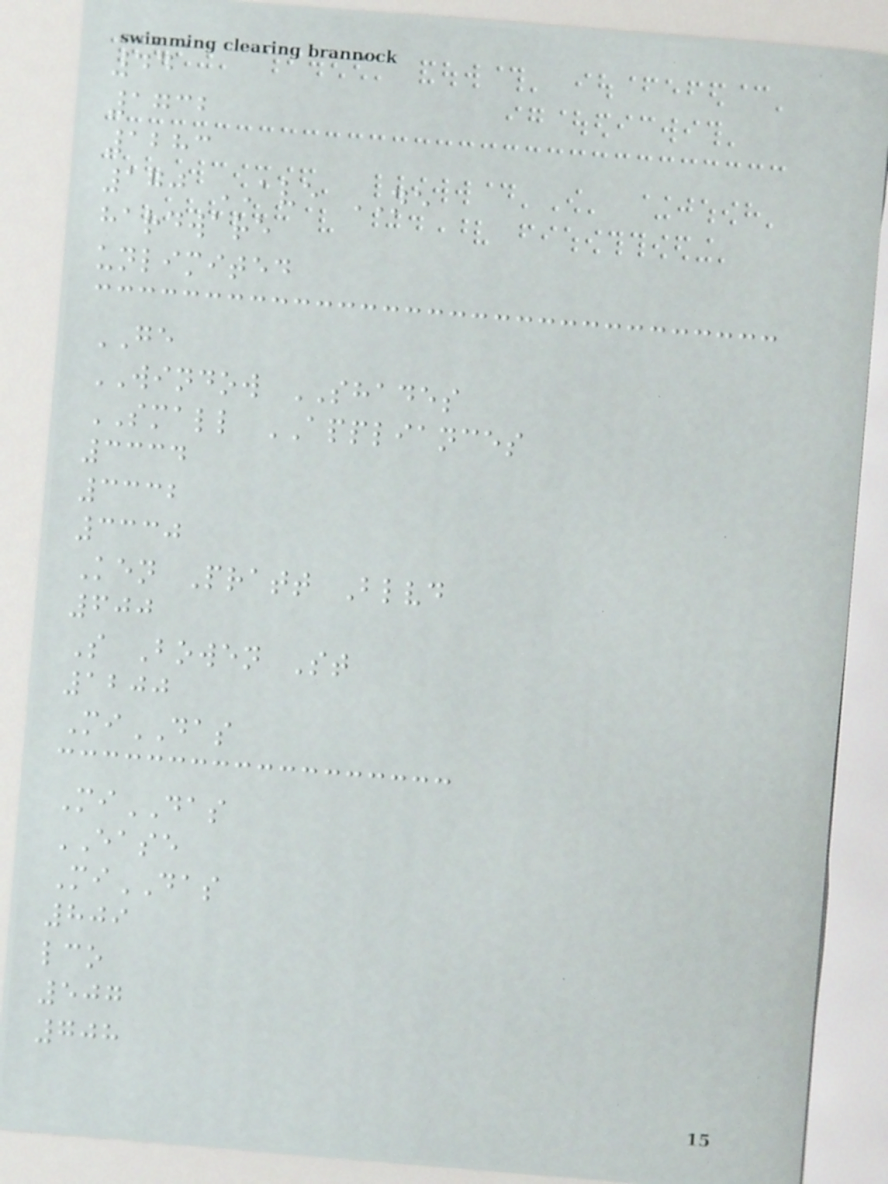44
1732
1283
170 AVE NE
hardware
unlimited
GE
WINDOW SHADES
SMALL APPLIANCES
3334
3332
3330
Ken Pratt Blvd
600
S Bowen St
1200
MiDAS
MiDAS
EASE
MiDAS
809
lco
507
708
